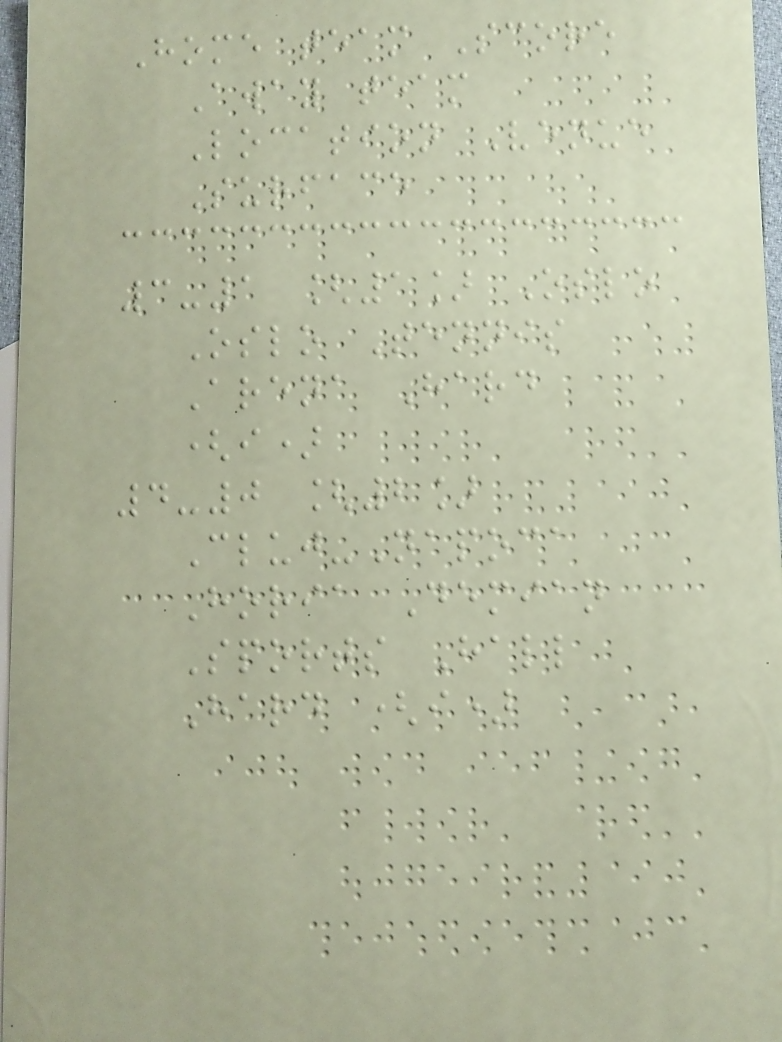Home team Score
Away team
Location Venue
Surface
3-1 [1] Oslo
Oslo Tennis
Arena Hard
(i)
4-0 [2]
Cluj-Napoca
Horia Demian
Sports Hall
Hard (i)
